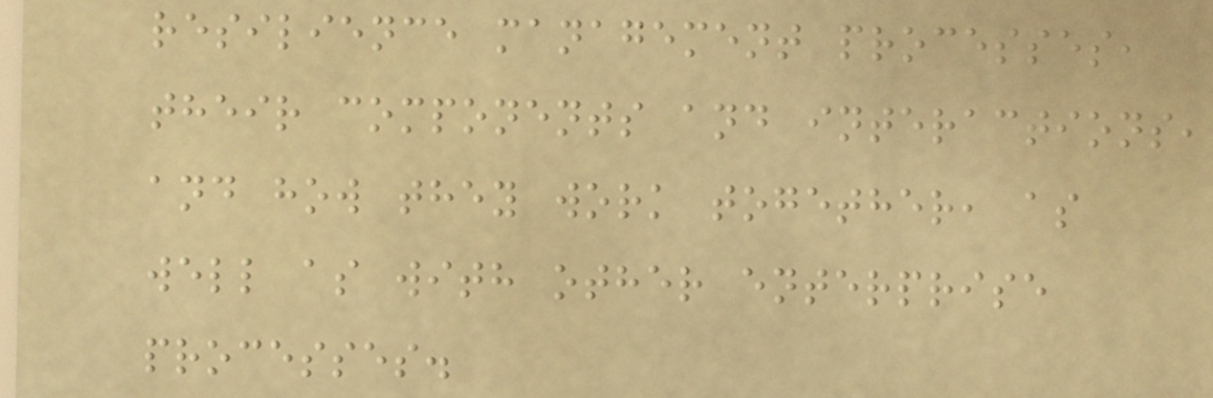resilience management processes,
their components and interactions,
and how they work together, as
well as with other enterprise
processes.
